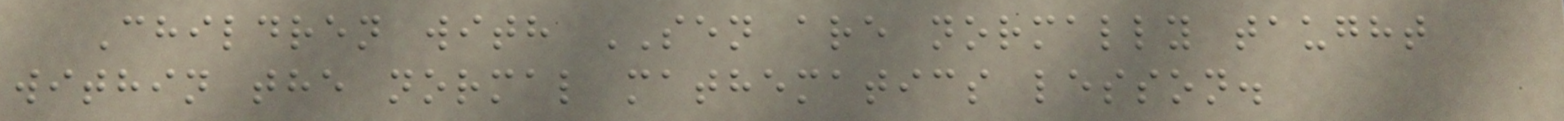Children with SEN are normally taught
within the normal mathematics lesson.
